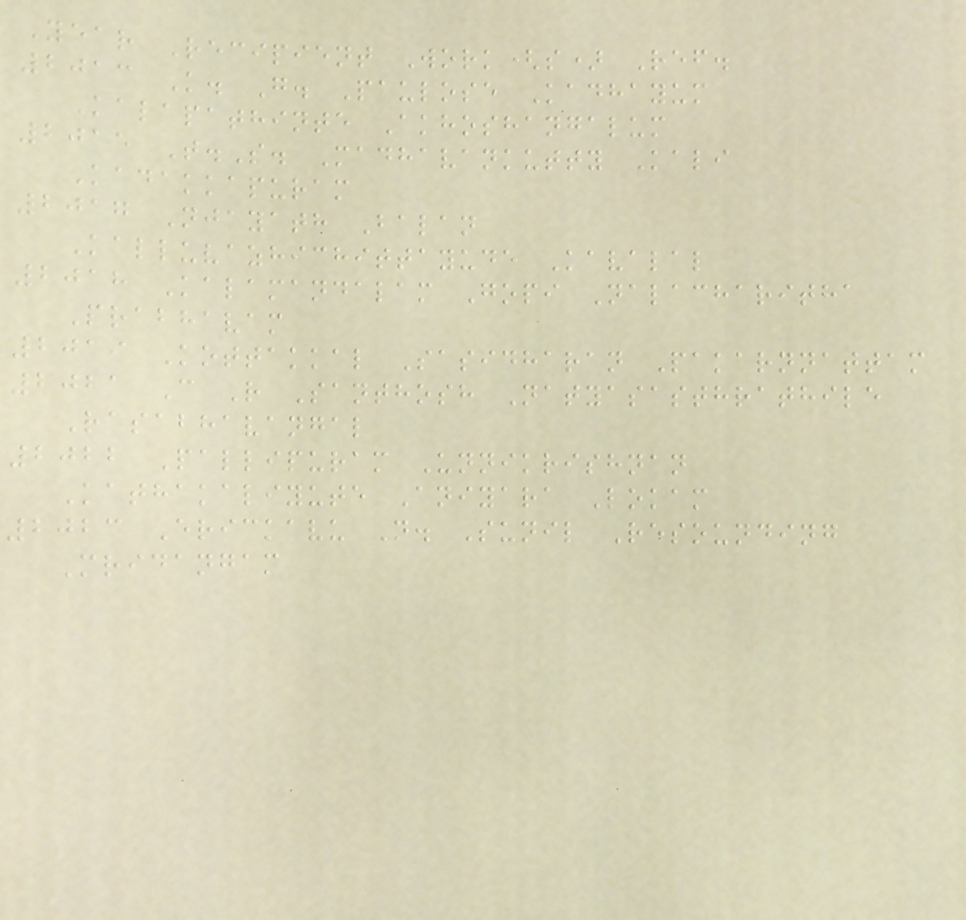Year Recipient Work(s) Ref.
2013 K. G. Paulose Kadhayum
Kalapathinte Akhoshangalum
2015 T.S. Madhavankutty Kali
Kadakkapuram
2017 Njayath Balan
Kalluvazhichittayude Kavalal
2018 Kalamandalam Gopi Nalacharitha
Prabhavam
2019 Kottakkal Sasidharan Pakarnnattam
2021 C R Santhosh Natyasasthrathile
Rasabhavangal
2022 Pallipuram Unnikrishnan
Kathakaliyute Aniyara Lokam
2023 Erickavu N. Sunil Resounding
Mridangam
